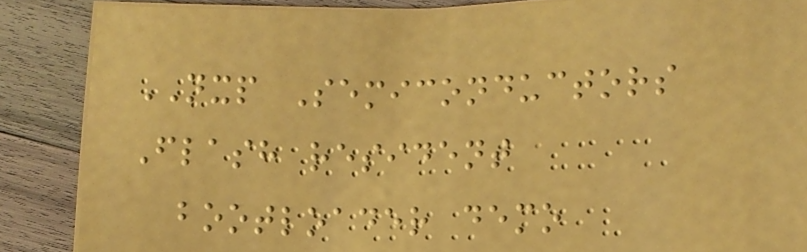NXP Semiconductors
Flash resident
bootloader demo
